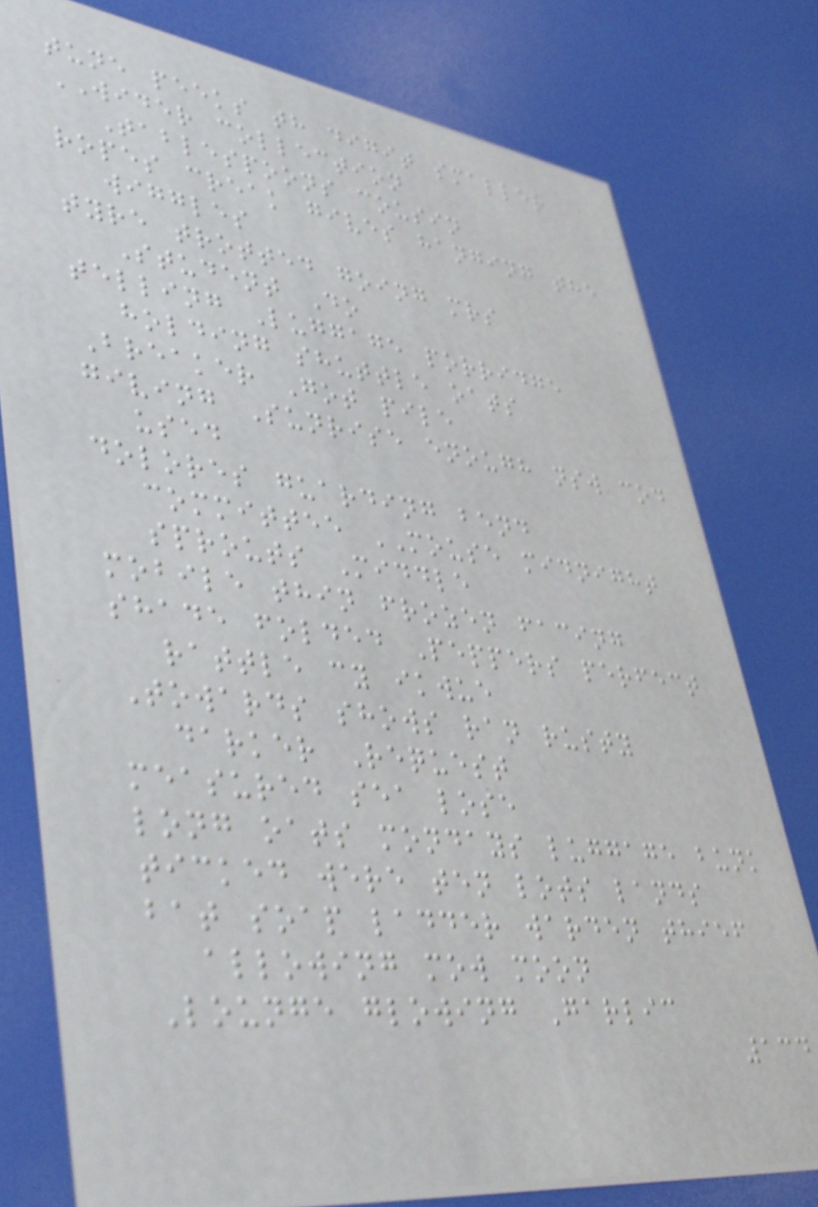tune peeks th digit smaller
WIDER collection
Tablespoons cousin
ropes creak gives hanging the
wiggles
tyre trotted going mrs
Student Do
telling Luggage porridge
holding shuttle oats
Breaker Got pile
giving Sunrise enough nsw cod
used
dolores guarding bend
committee MOUSE midnight
sprouts Middle
mobile thin frozen facing
shade folded Peppers perfect
rattle cy ikwue
Towards shows ran rusty
darker Request
measured sea lose
long oats mondays luggage bunk
ticked were ten lots lands
bat soap ladder warden thief
allowing mow moon
Lounge glowing Garlic
134
